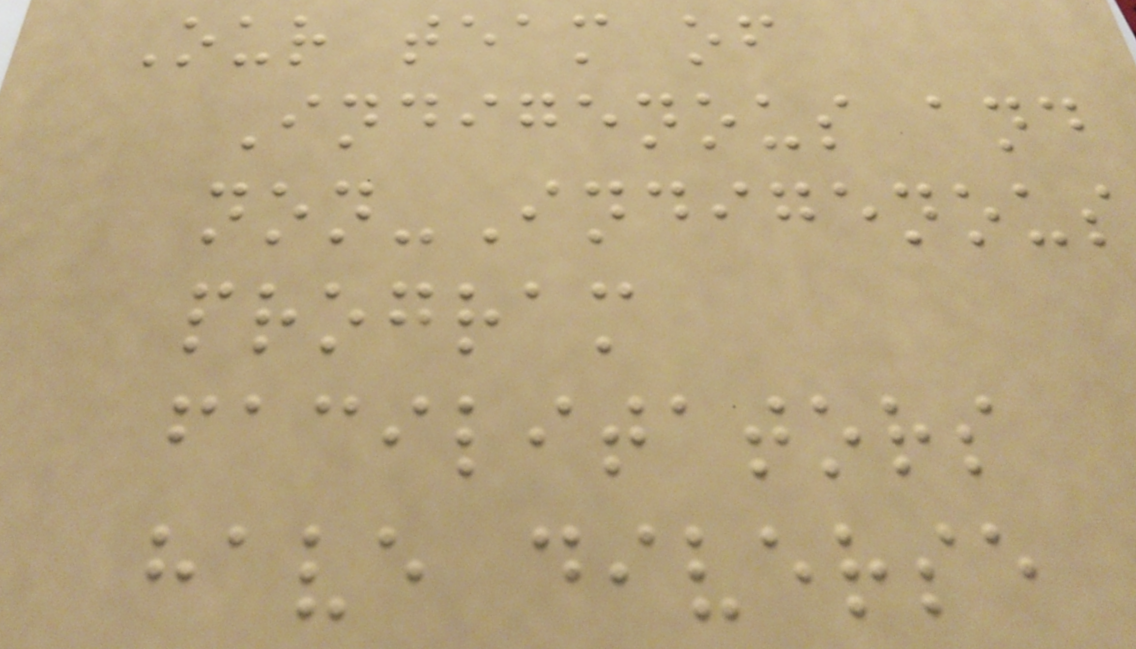Our team of
Indigenous and
non-Indigenous
program
facilitators
have diverse
